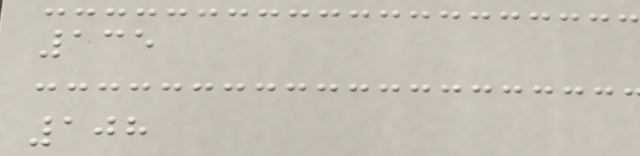135
108
